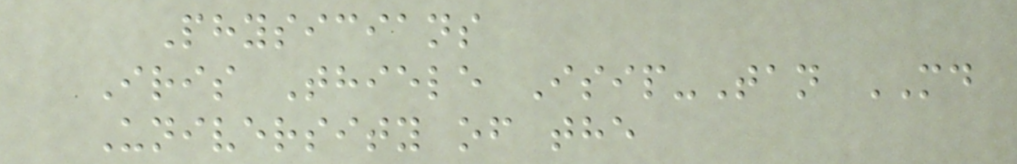Physicians
Iris Thiele Isip-Tan MD
University of the
